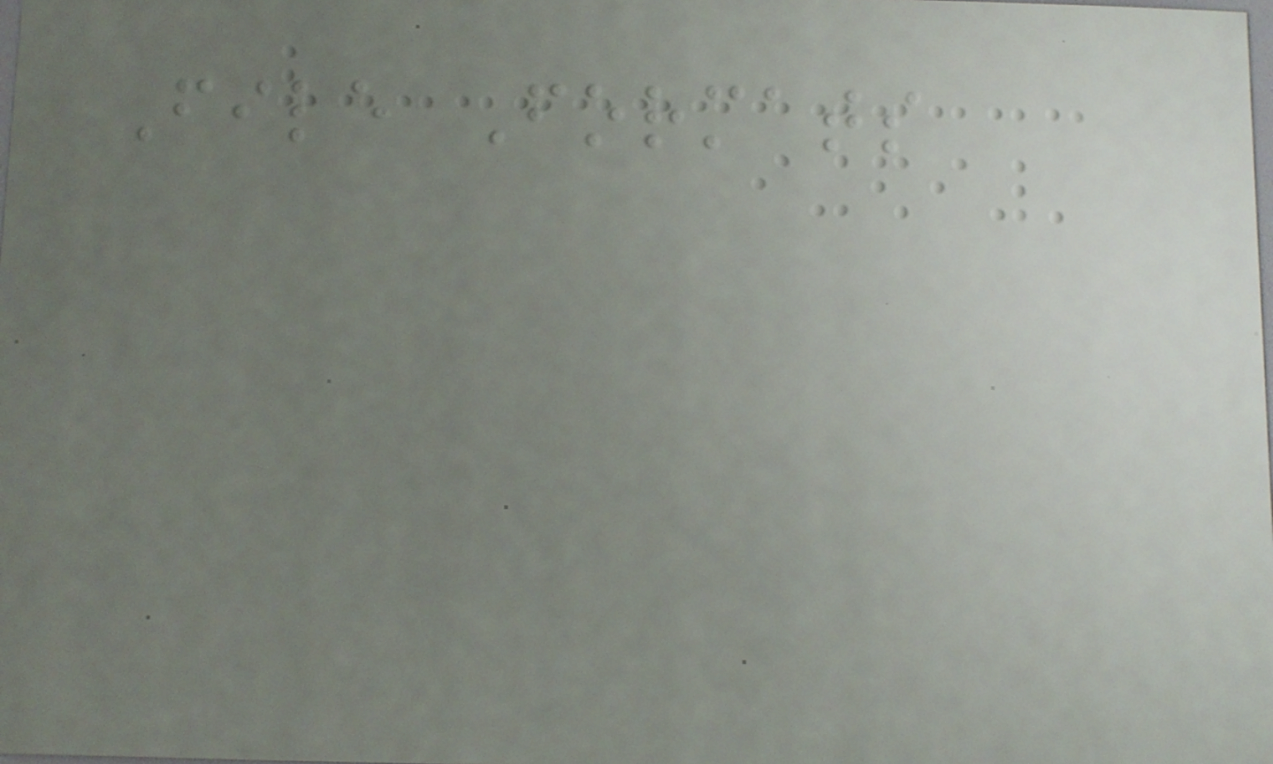File Formats
